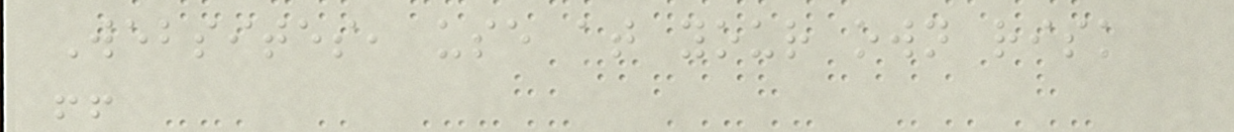Websites, use at your own risk
!!
